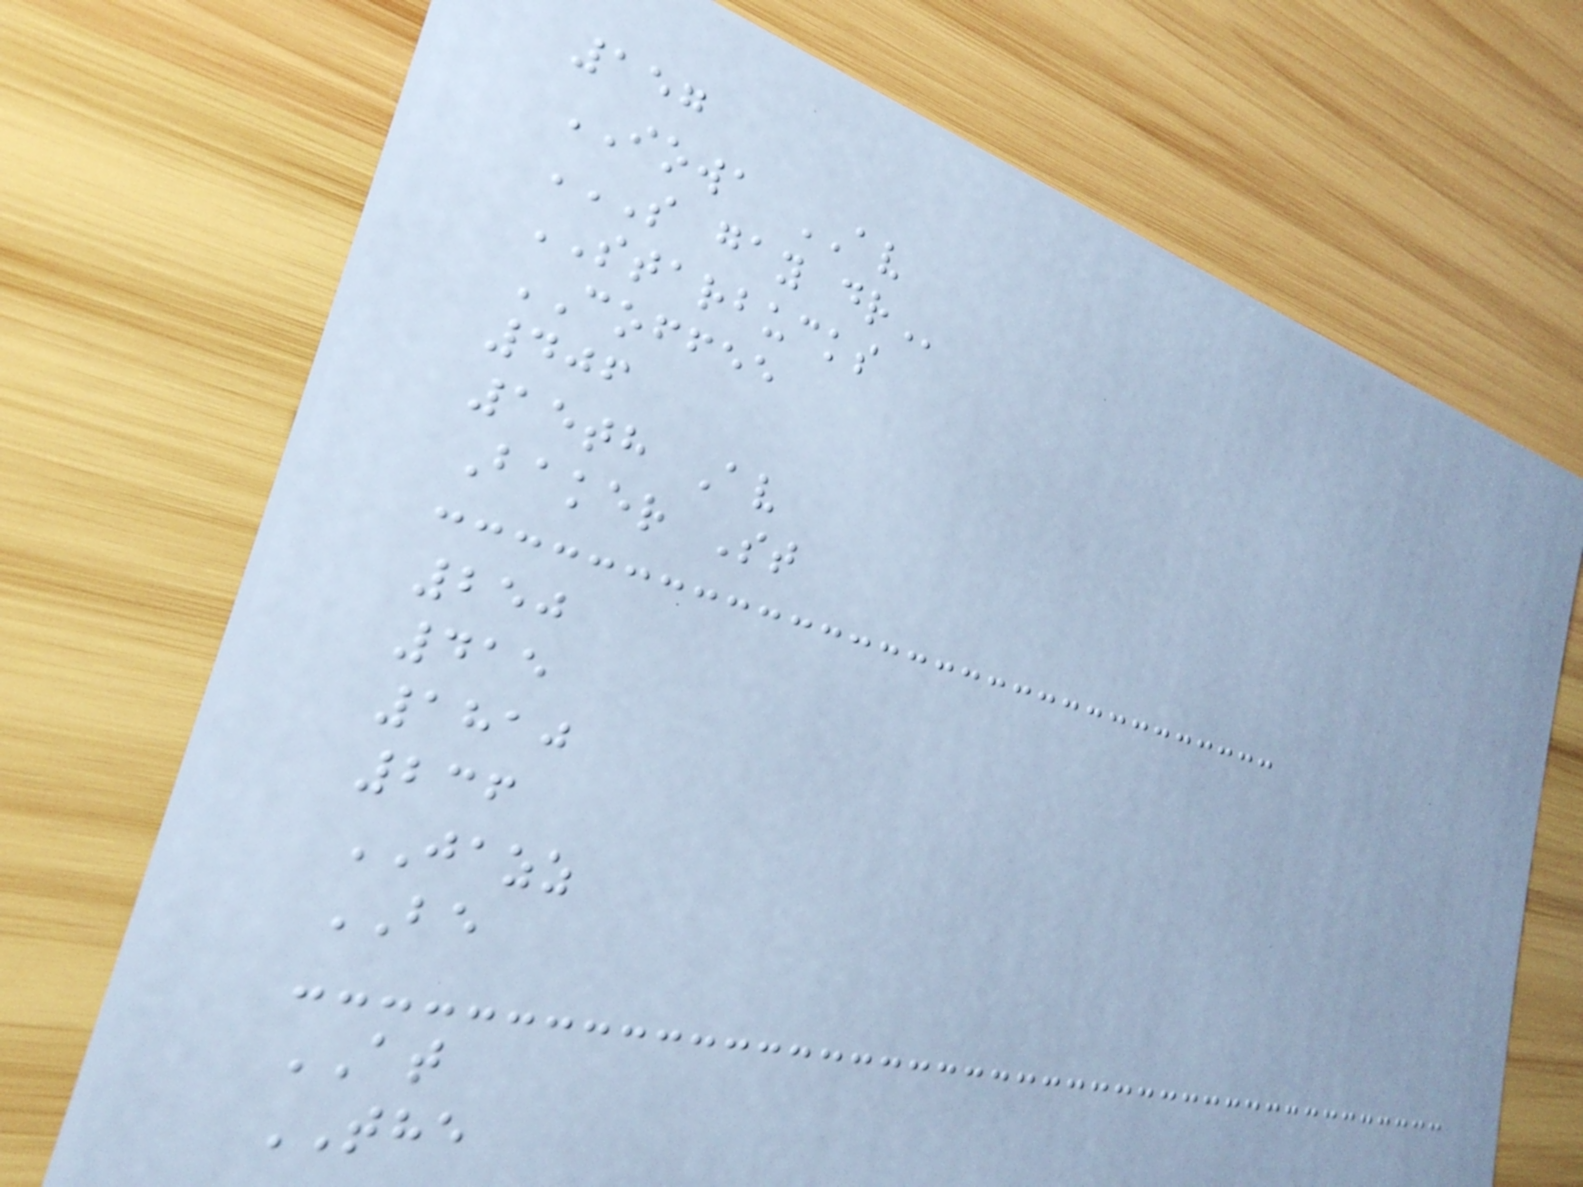157
IOWA AV
S GAY DR
STARBUCKS
COFFEE
406
15th Av
Baker St
250
415
1810
236
JAZZ
BE
AT
THE
